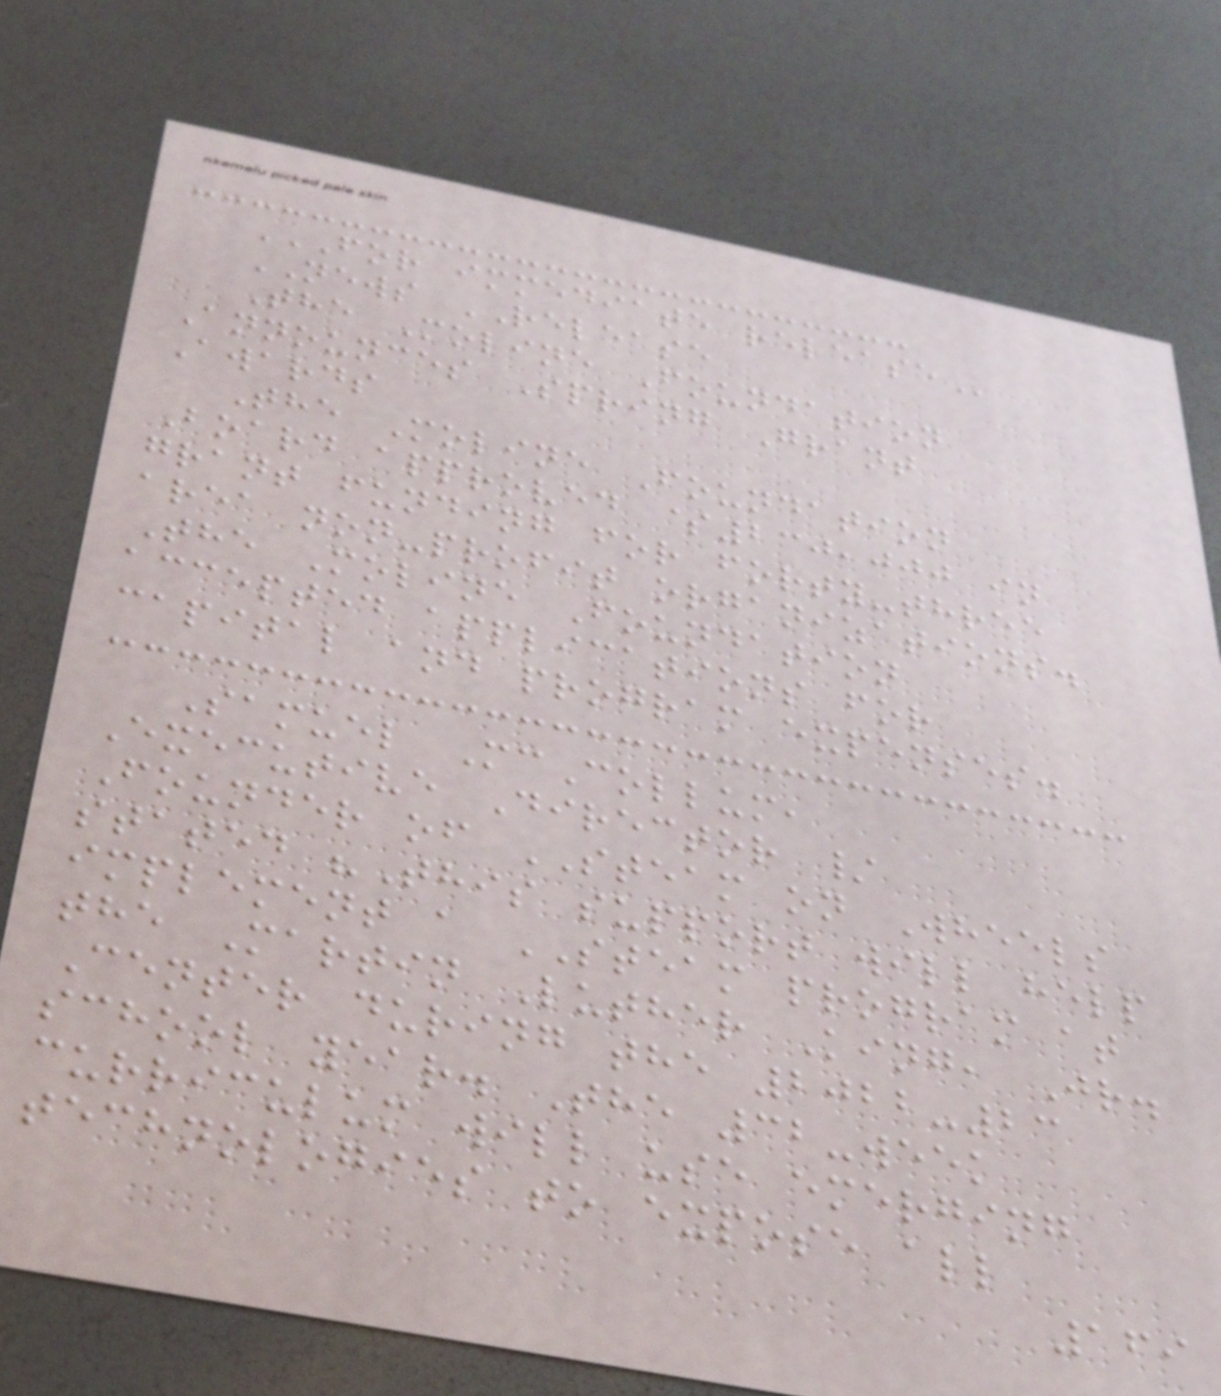FOR IMMEDIATE RELEASE
NEWS RELEASE
The Moline Foundation
Announces Spring Grant
Awards
The Moline Foundation
Board approved $230,000 in
grant funding for forty-three
area non-profit organizations.
The Moline Foundation
accepted applications for
capital and program expenses.
Samuel McCollum,
Executive Director /
Founder of STEAM on Wheels
stated "This support will help
implement a STEAM program at
the Martin Luther King, Jr.
Center during the 2022-23
school year. The 32-week
curriculum will use emerging
technologies to expose all
169
